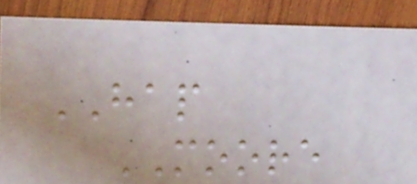HAP
MOORE
